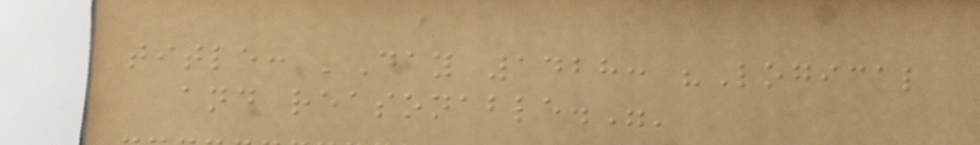title: 'Day 1428: "Logical
and reasonable."'
